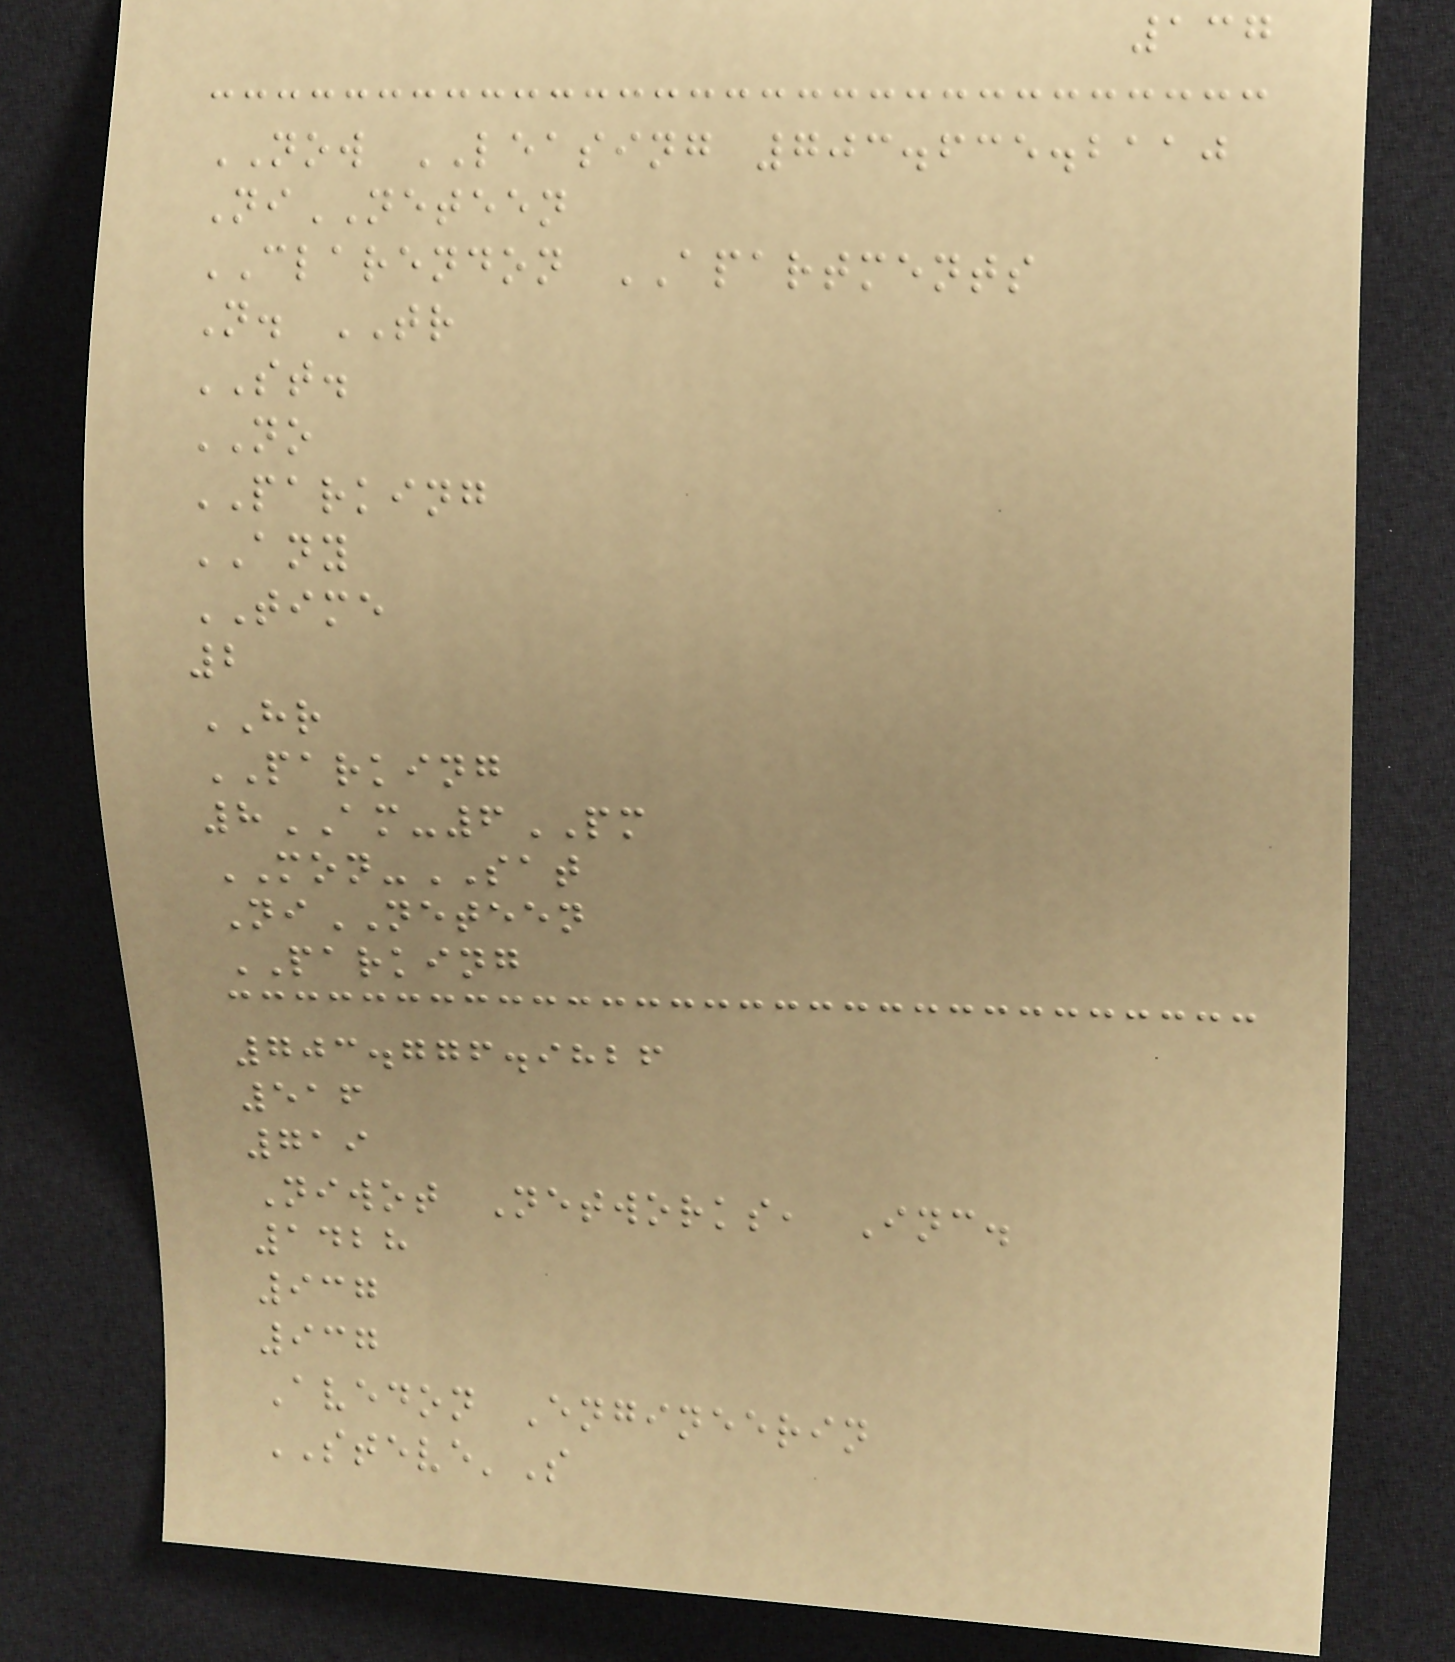137
NOW LEASING 703.635.2110
NiNETEEN
CLARENDON APARTMENTS
N. TR
ST.
NO
PARKING
ANY
TIME
2
HR
PARKING
8AM-6PM
MON-SAT
NiNETEEN
PARKING
703.776.9826
516
719
Niwot Networks, Inc.
1428
937
937
Avedon Engineerin
STEVE'S
